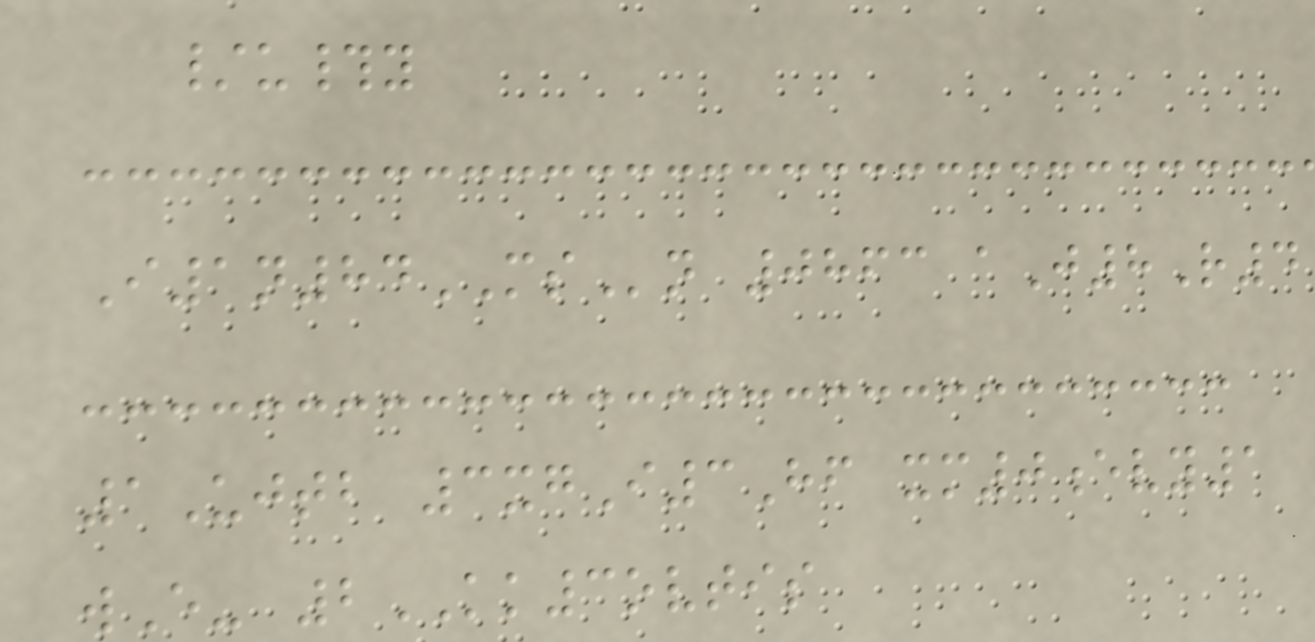/u#y
I1n84MSn 0863 aJ8R4
1Ujtb 3xgI3Hf xm0evy1
wE- 2KK3ovtis
